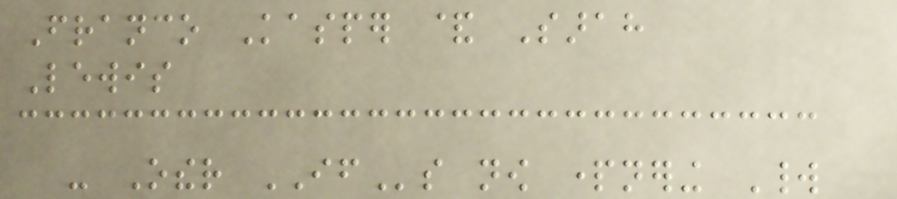Franco Kasper & Sarah
Lewis
- Other IFs now partnering World
